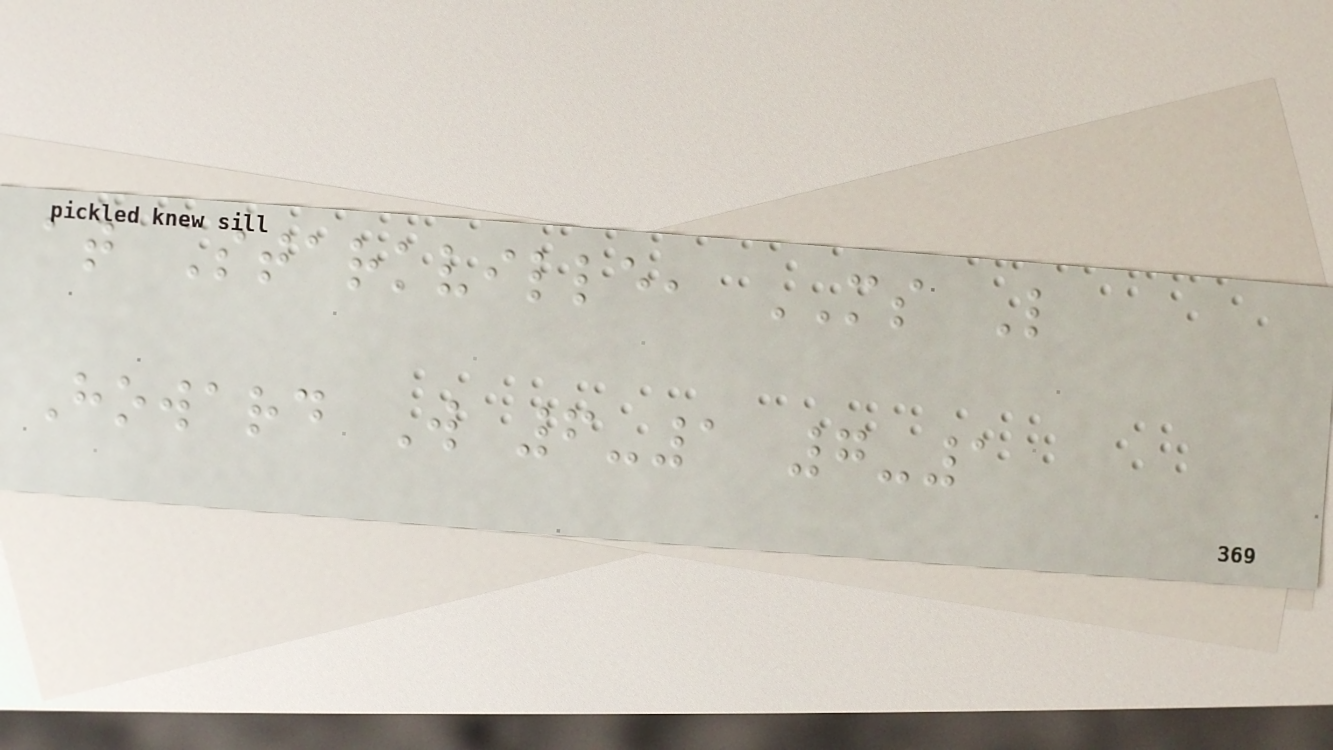at Starkville, MS L
Howard W 6-1 7-1
